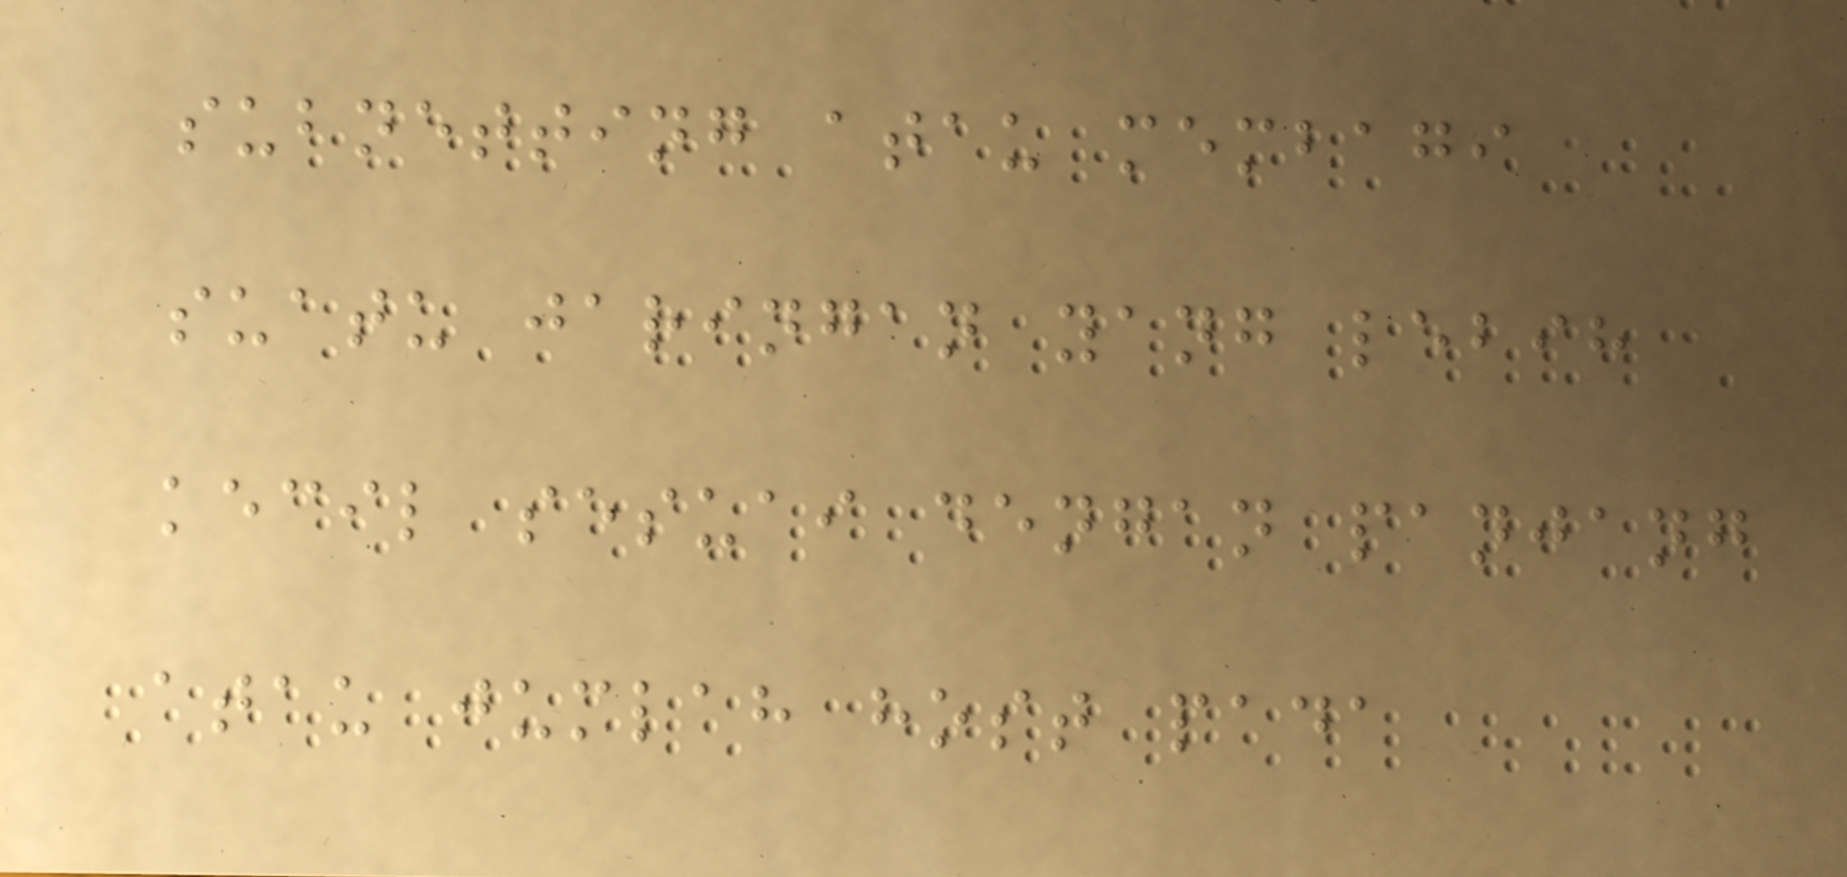subnetting atau membagi
suatu jaringan yang lebih
kecil sesuai dengan panjang
atau jumlah host pada
